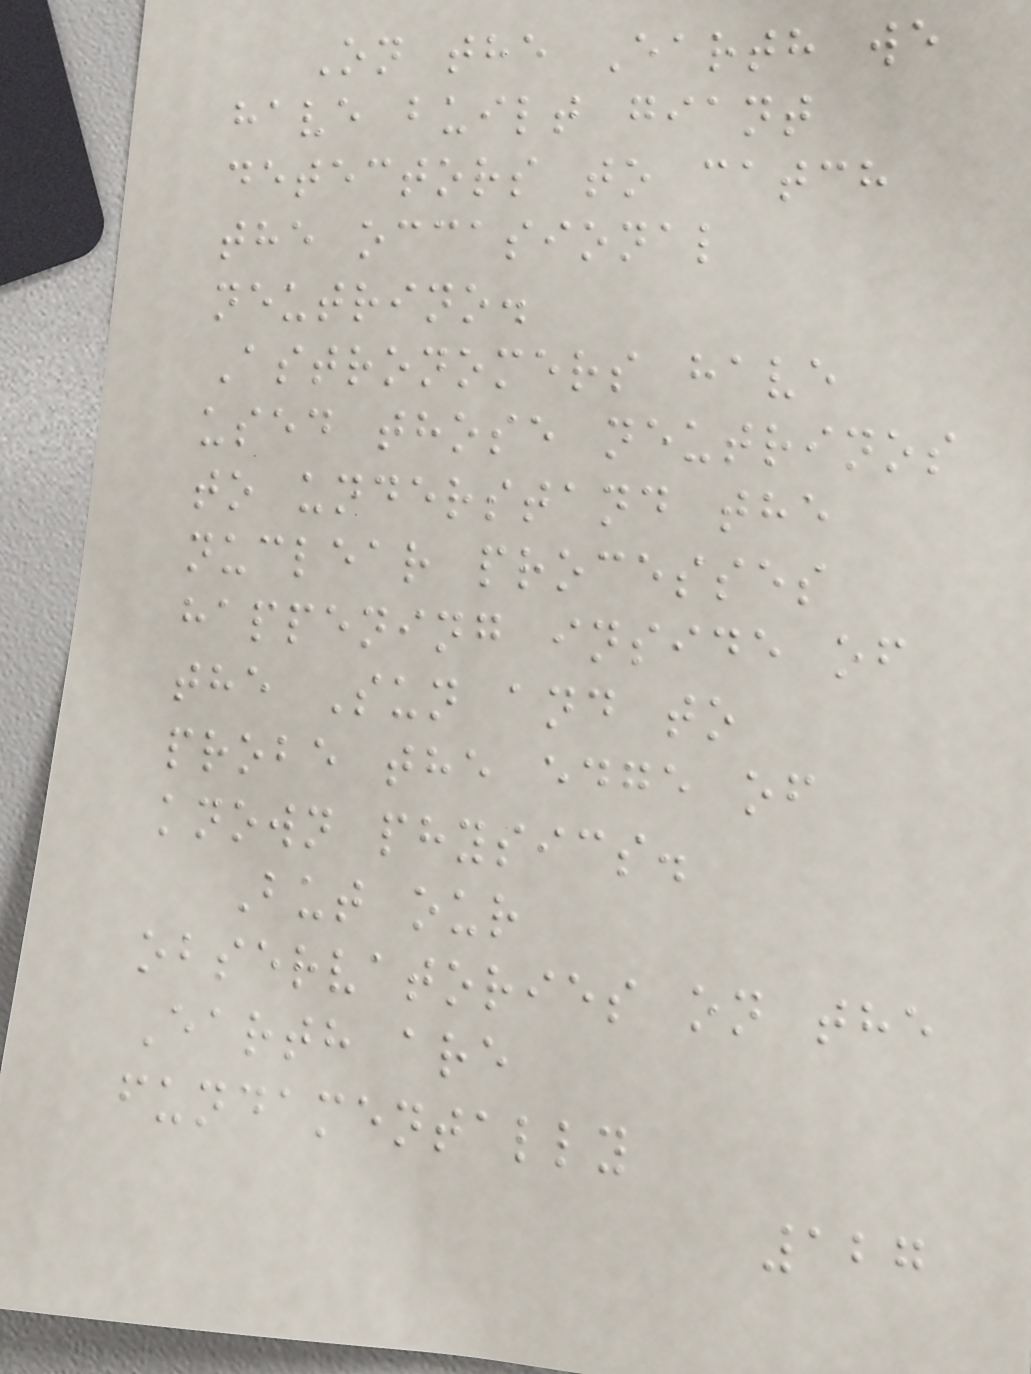On the Earth we
have built giant
detectors to catch
the occasional
neutrino.
Astronomers have
used those neutrinos
to understand the
nuclear processes
happening inside of
the Sun and to
probe the edge of
known physics.
But our
observatories on the
Earth are
fundamentally
127
